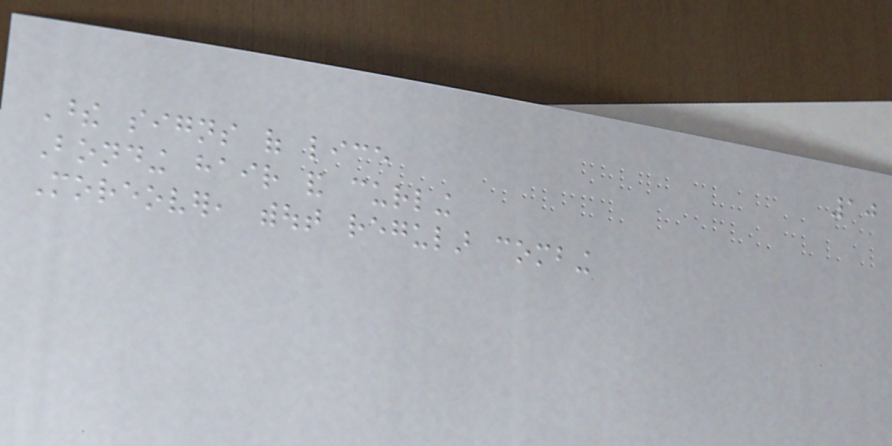10
These signs of lice
Bonding hair and curling
Moreover, without regular combing
